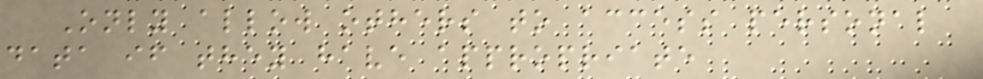Only allow others to access personal
data if they have appropriate
